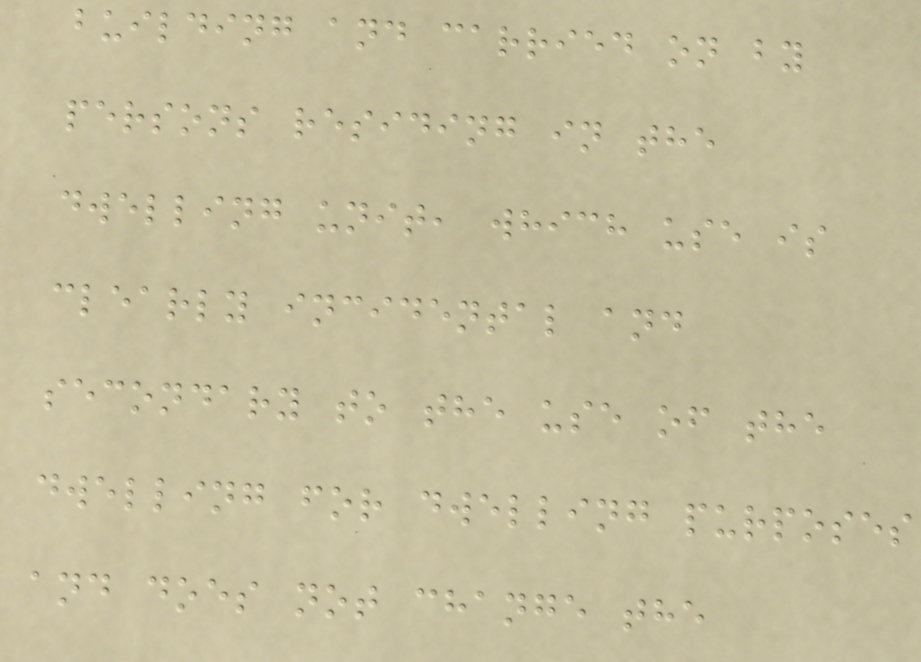building and carried on by
persons residing in the
dwelling unit, which use is
clearly incidental and
secondary to the use of the
dwelling for dwelling purposes
and does not change the
